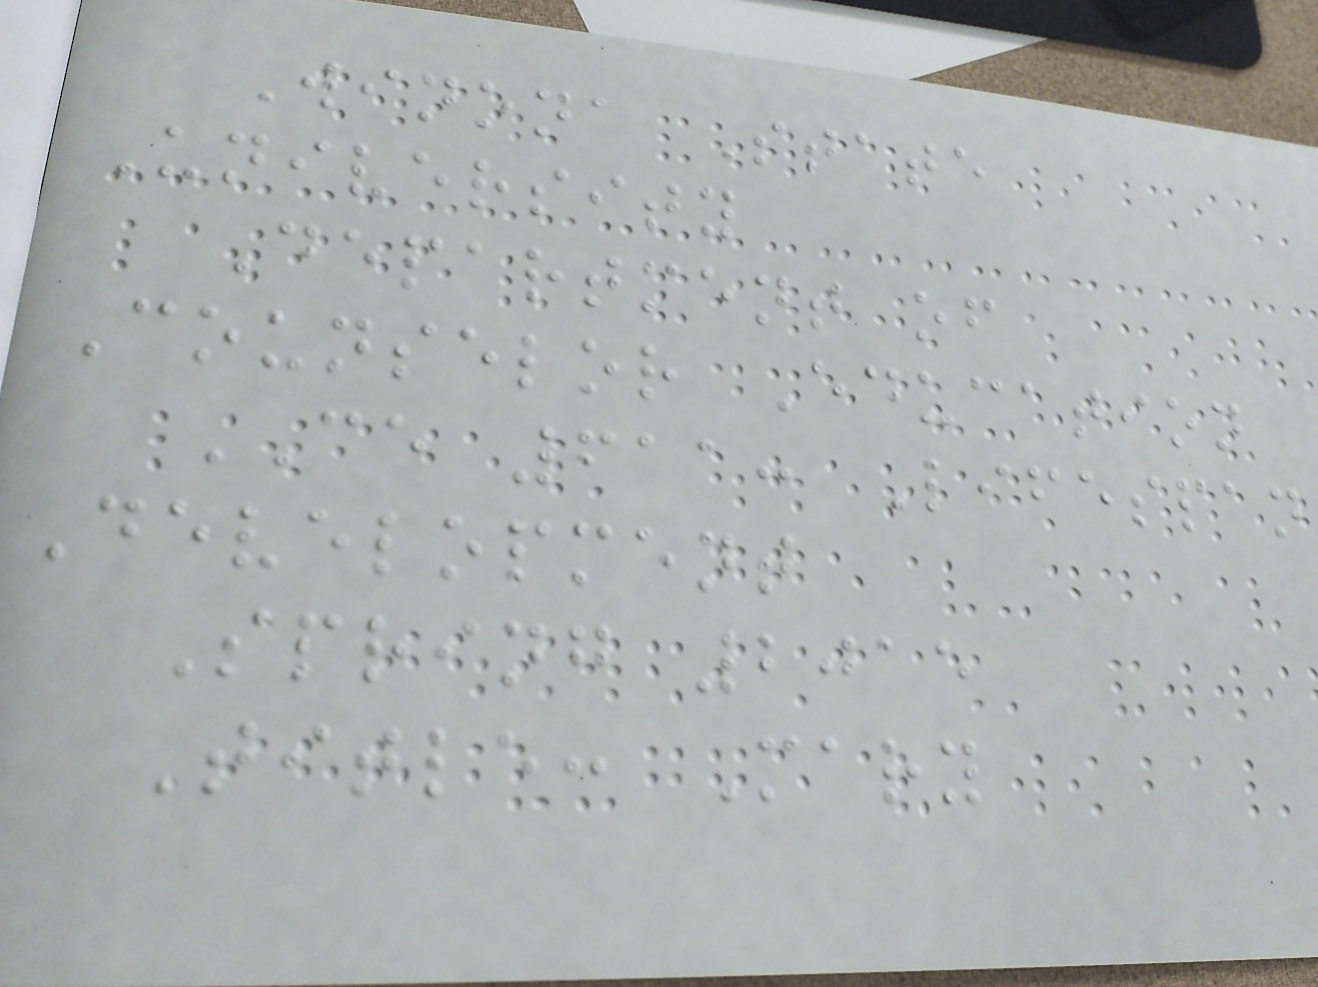Winona State
University
Department of
Counselor Education
CE 611: Lifespan
Development
Spring 2015
Title: Mary
